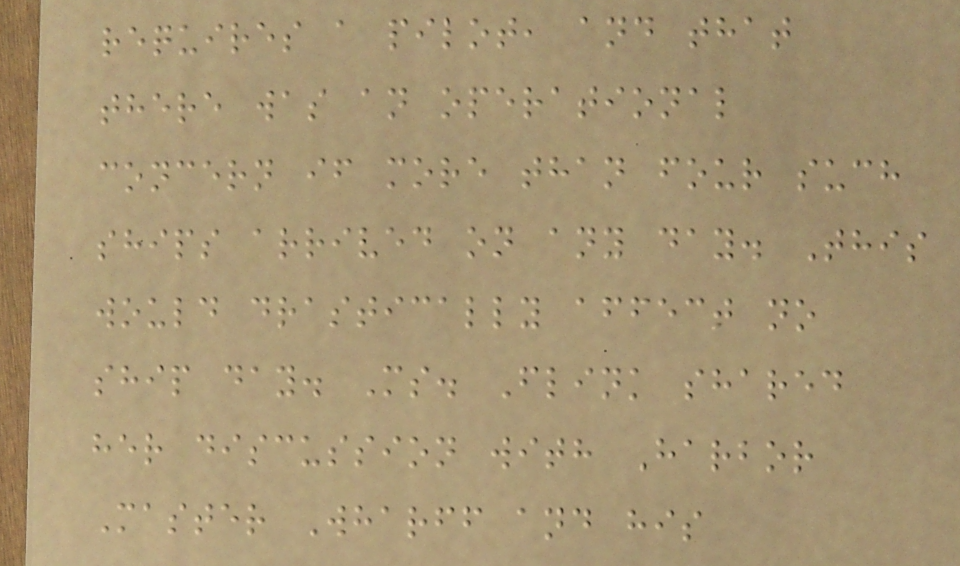requires a pilot, and that
there was an operational
concern if more than four such
ships arrived on any day. This
would drastically affect no
ship day. Ms. Flink shared
her discussion with Harbor
Master Wharff and his
